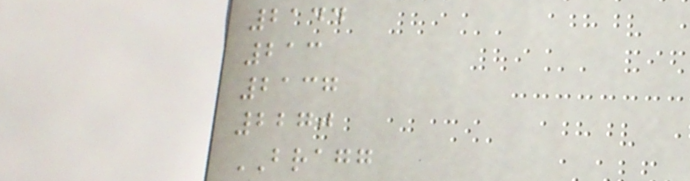2144
213
2137
2270
BRAGG
